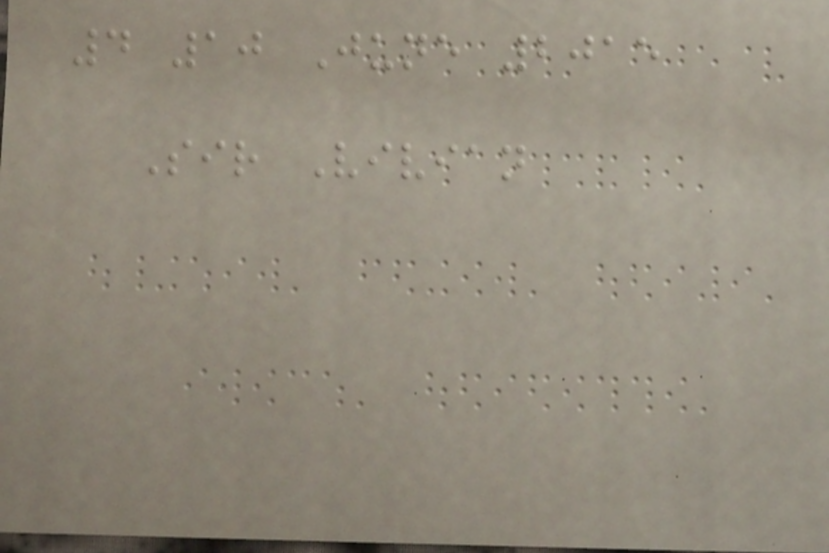4 10 June 2015
Sir Vivian
